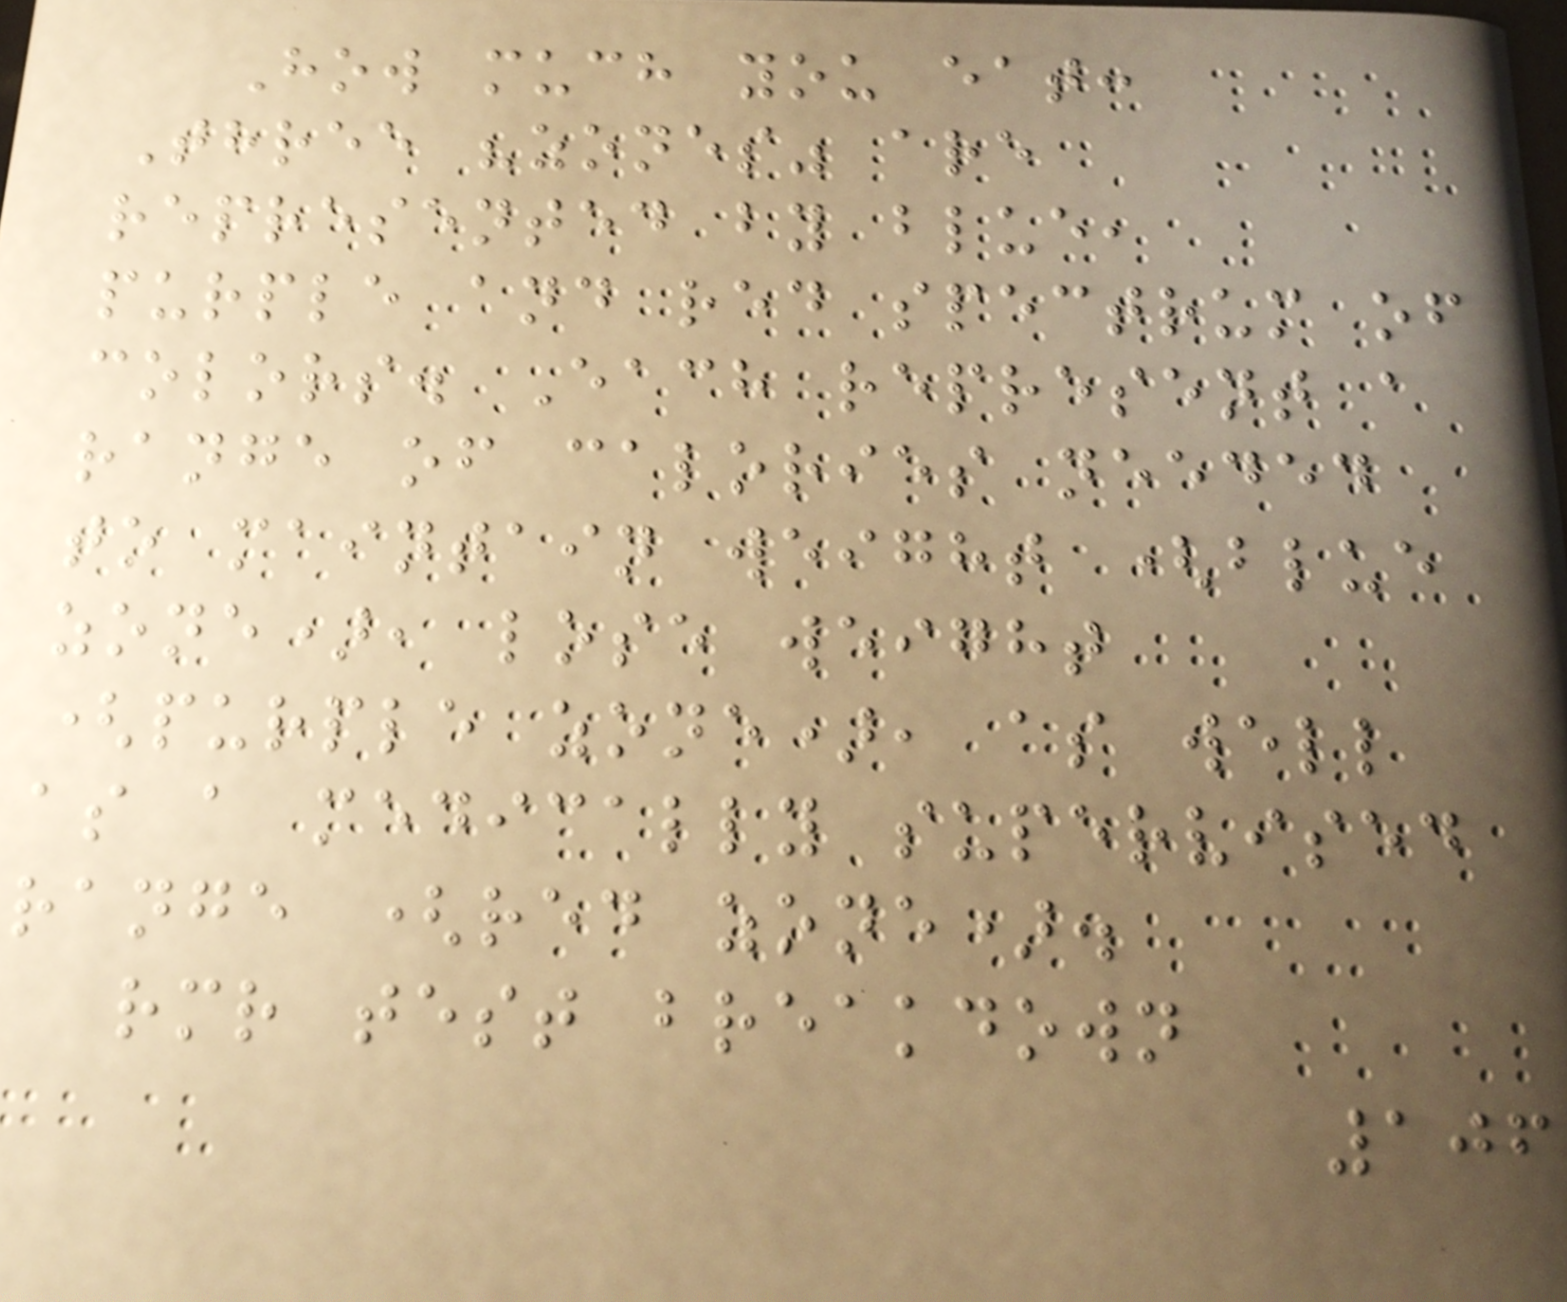How much you eat:
Three "zones" are
represented by blue,
purple and red spectrum of
colors. Each represent a
range of calories needed
to maintain weight (blue
zone), lose weight
(purple zone), as well
as a medically supervised
range (red zone).
rmr test breakdown
106
